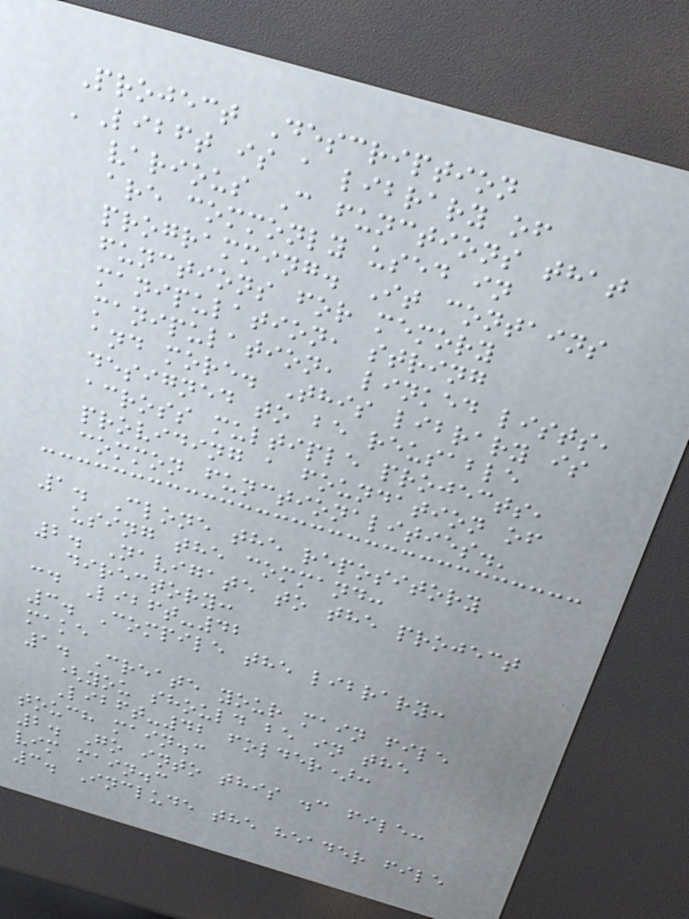Project Description
'Libft is a library of
various C functions that
are commonly used in
programming. It contains
functions for memory
manipulation, string
manipulation, linked lists,
and more. This library is
designed to be reusable
across multiple projects,
providing a foundation of
common functionalities.'
1. Clone the repository
using the command:
2. Navigate to the project
directory:
cd Libft-42
3. Compile the library:
make
1. Create your main file
(you should be in the
Libft-42 folder):
touch main.c
2. Go into this .c file:
vim main.c
3. Include the header file
